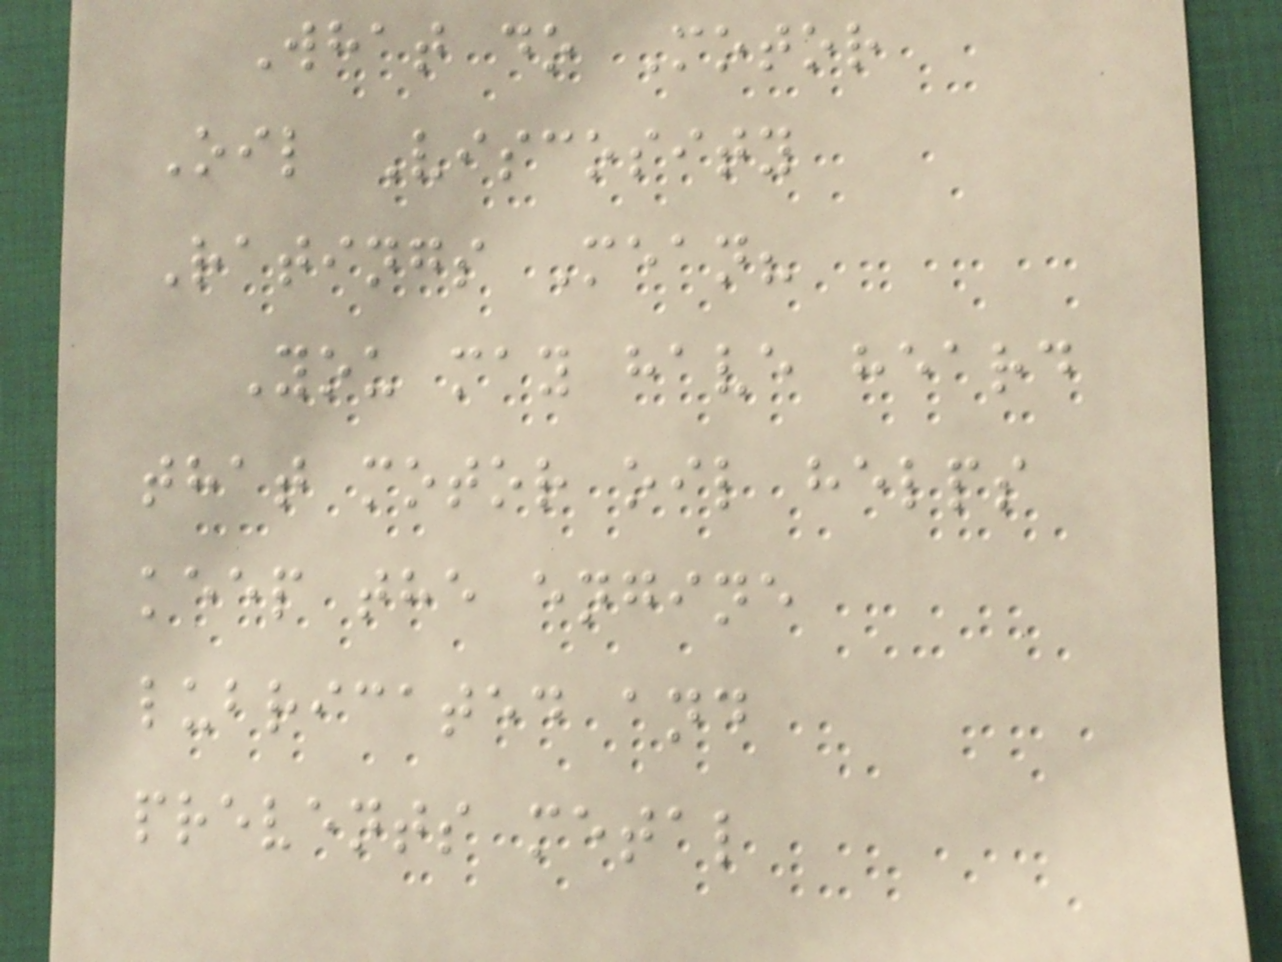What do Motor
Oil Viscosity
Ratings Mean?
You may have heard
that motor oil helps
keep the engine
lubricated and
prevents metal
